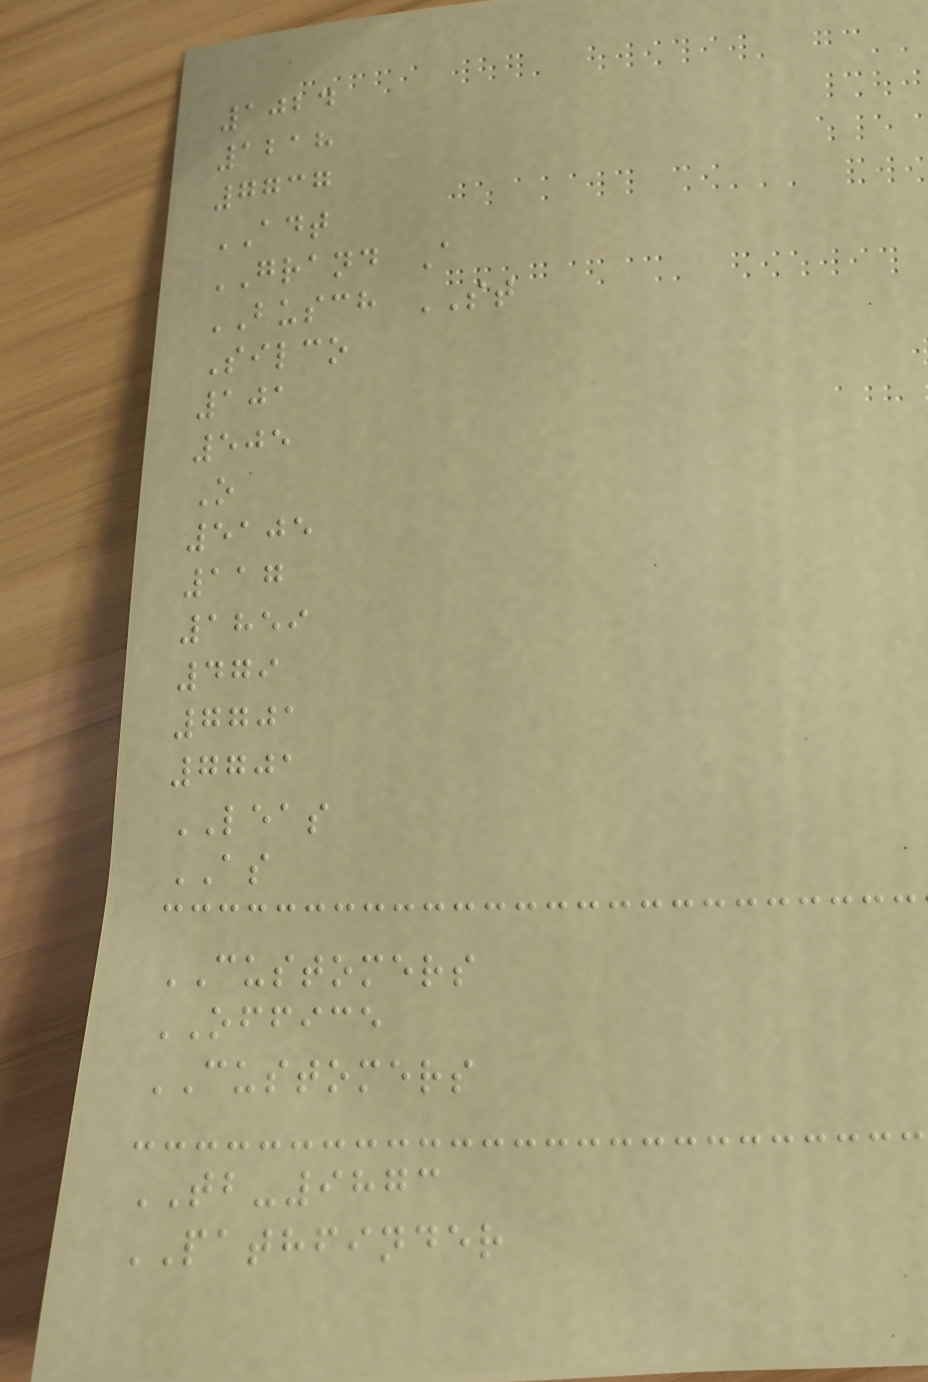1024
1218
7737
ADT
GRAND A
BUSCH ST
Silco
101
505
O
5105
117
1859
479
7701
7701
LEAS
AS
CUSTOMERS
OFFICE
CUSTOMERS
TB-9873
PATHFINDER
